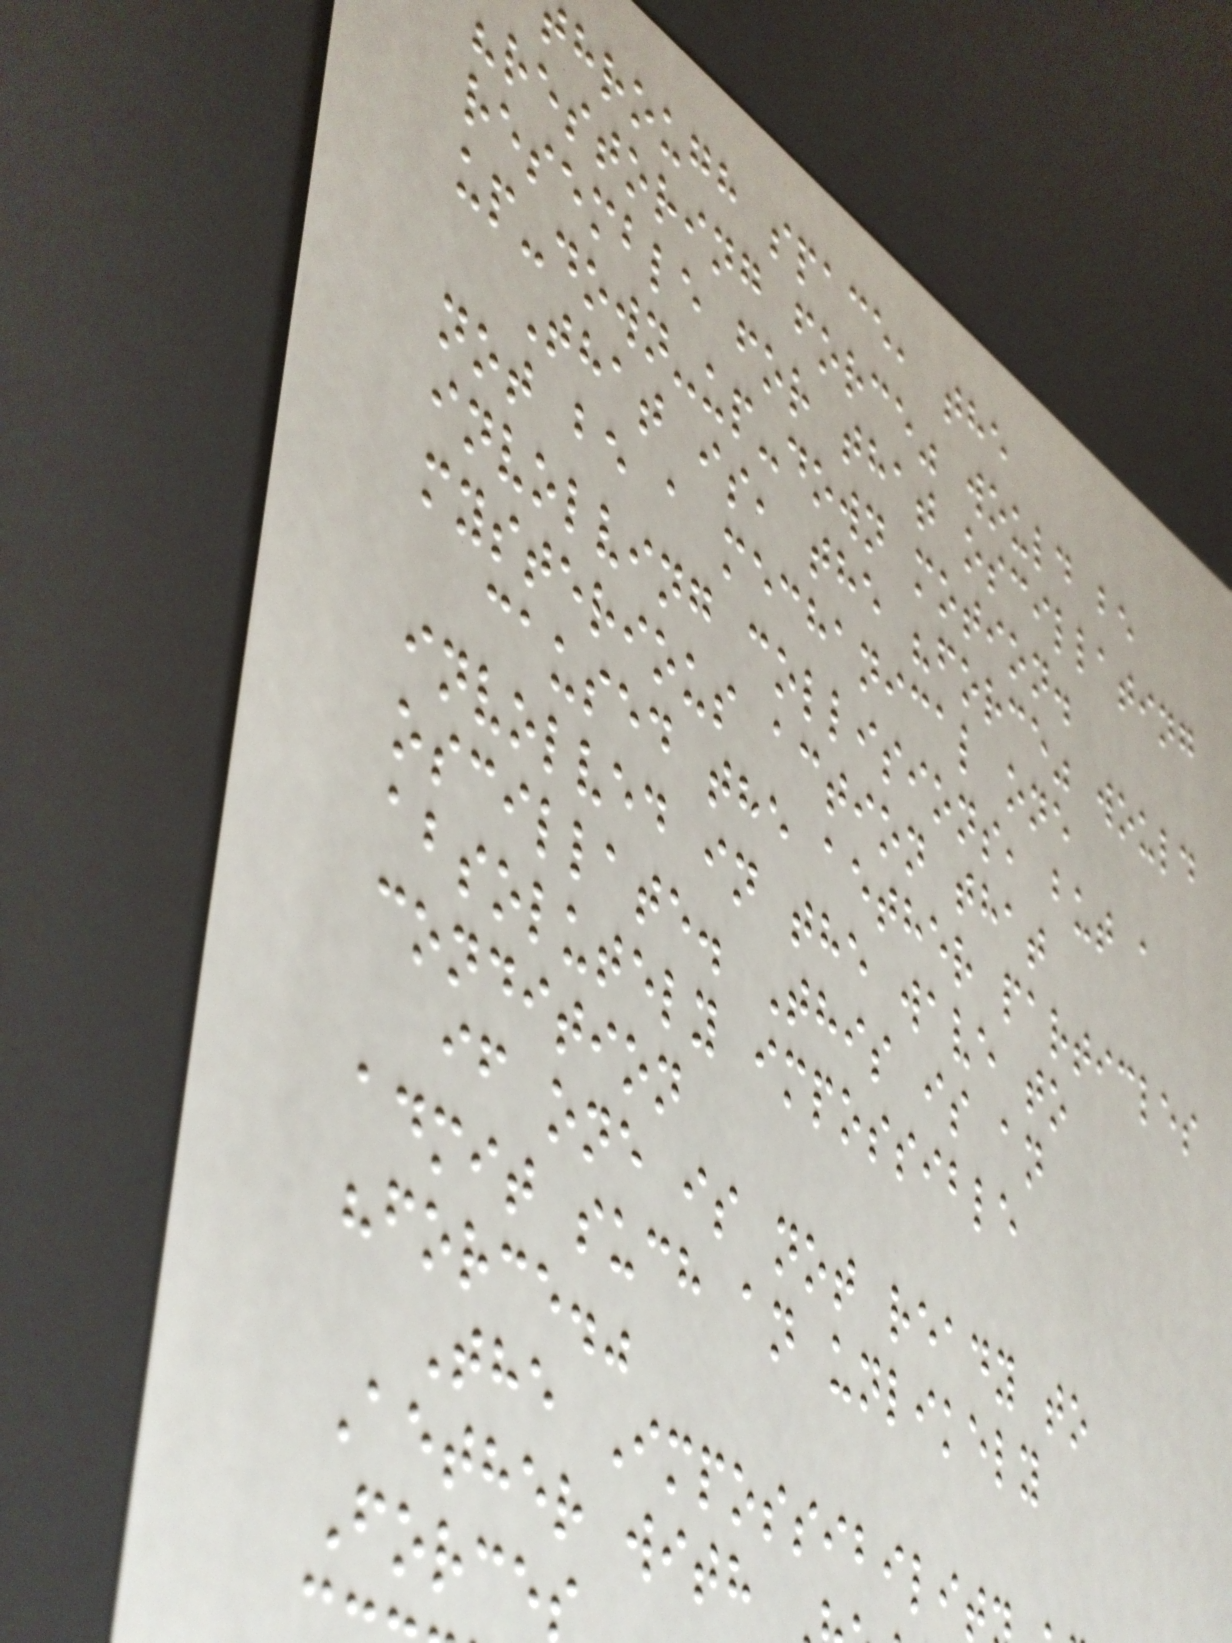hrough space, the
"restoring force" would be
resemble for that oscillating
up-down-up-down motion.
That is, the "force" would
not be a mechanical one
involving collisions, but a
mysterious action that
caused the aether particles
involved in the wave to
oscillate. This is an
absolutely impossible
condition
if one is not ready to
admit such an unlikely
"force."
The Impossibili
Aether with
Force
